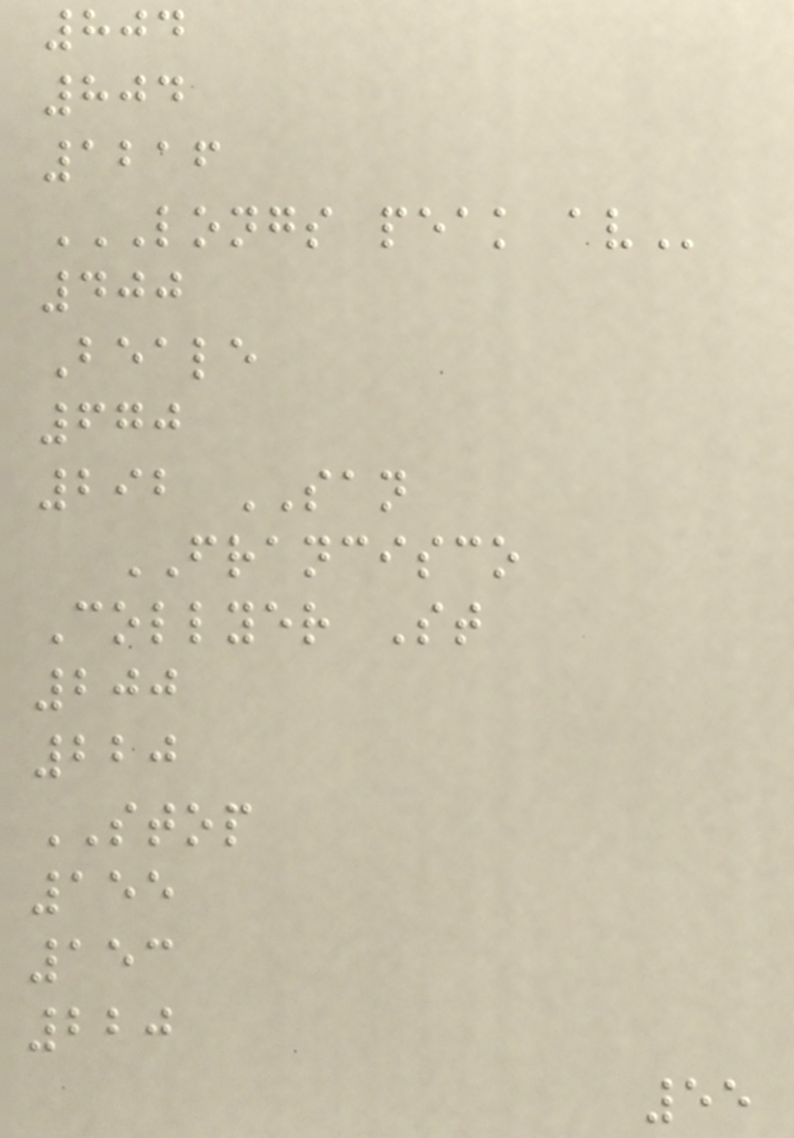804
804
1216
LONGS PEAK AV
400
Beale
670
292 SAN
FRANCISCO
Collyer St
200
220
STOP
155
153
220
55
